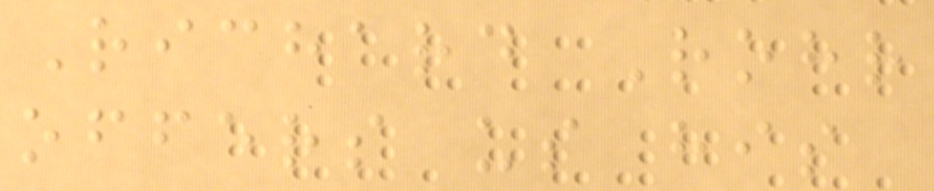Richard Rohr
offers us his
